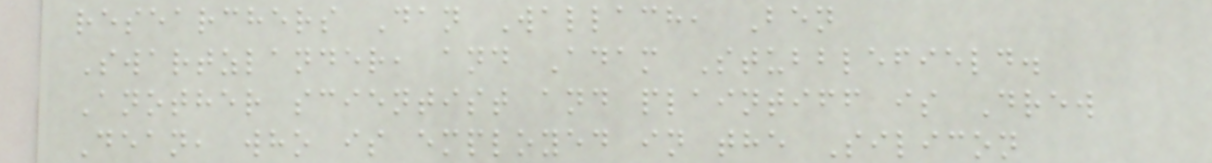researchers Dan Wallach, Ben
Swartzlander, and Adam Stubblefield.
Another scientist and plaintiff is Drew
Dean, who is employed in the Silicon
